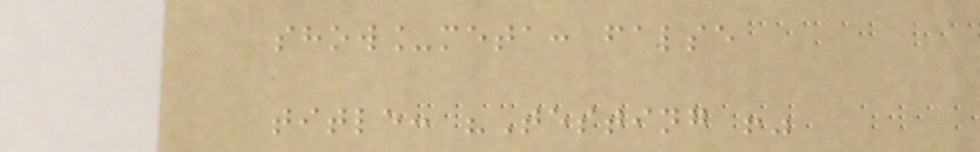show_meta: false
title: "Testing !"
